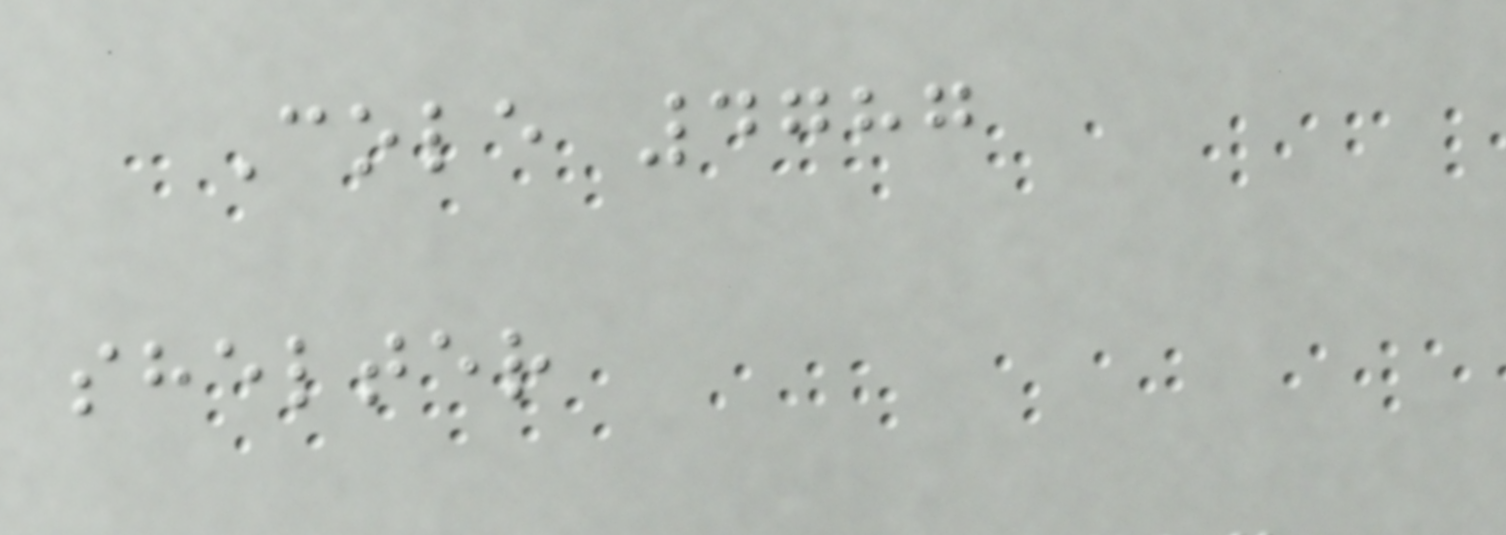Cole 4787
shelter
